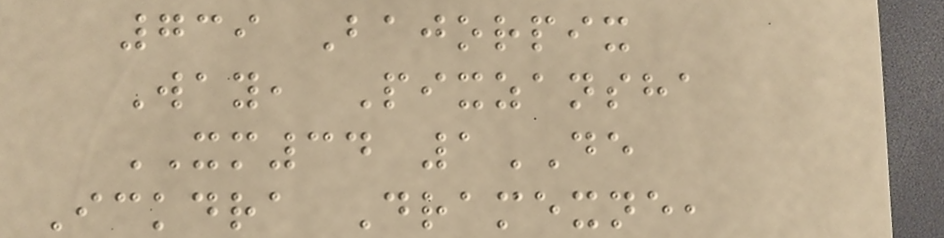739 Bajorpix
Way, Pixzansha
XM34 1DE
Ickdra Dramexne,
